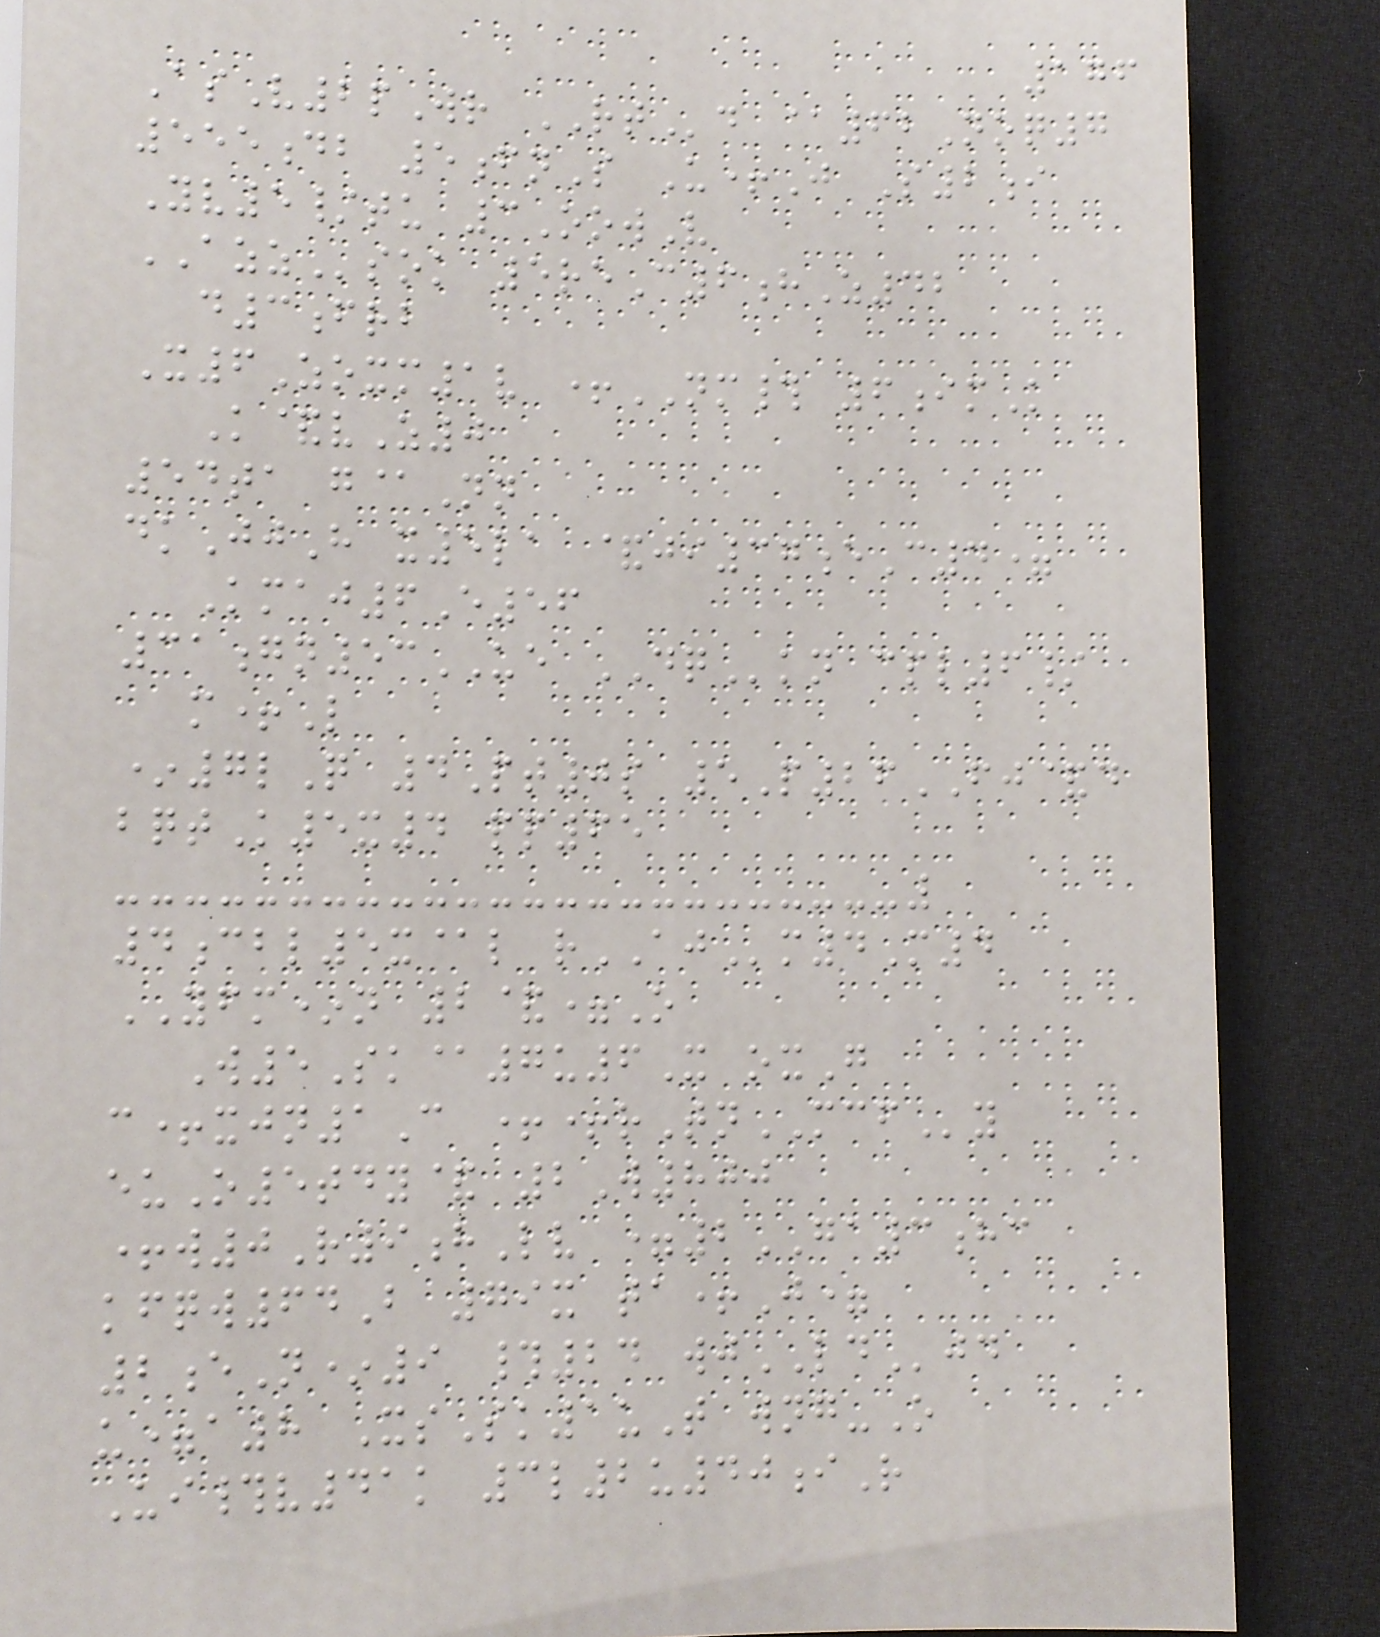176
AsV2pWr RTd @62Noq7
555db 5fnS U+J S2i
Yv5/tu 3OowV
AZZsok 5reC6hZ42
d3frb
X6Zoxm1v +NM# 6imK
K&vZ0
54ta g@Nn
dkJjH x5la &ji37eC4=
Kmaj6E56
31gn53UE DQkn cpl6/
m+L
*7lQ 4Pt0s 5P26FJ&d
bqtK5x4 pp65
4cbl5x@l rAJm4M4
YFM*n 2&=O
W5Sk@7u6X oxG
c+xjn1C ++rTnMCFy
euO5tdy& 2W800
+w0R9hLv =2GA3hc
kfqw64B 79x ta+J=
2eN*9 #24 wjLDjd
u=a8 XsSk1uT wng-O
Ui#v41k 3l2u40iR
